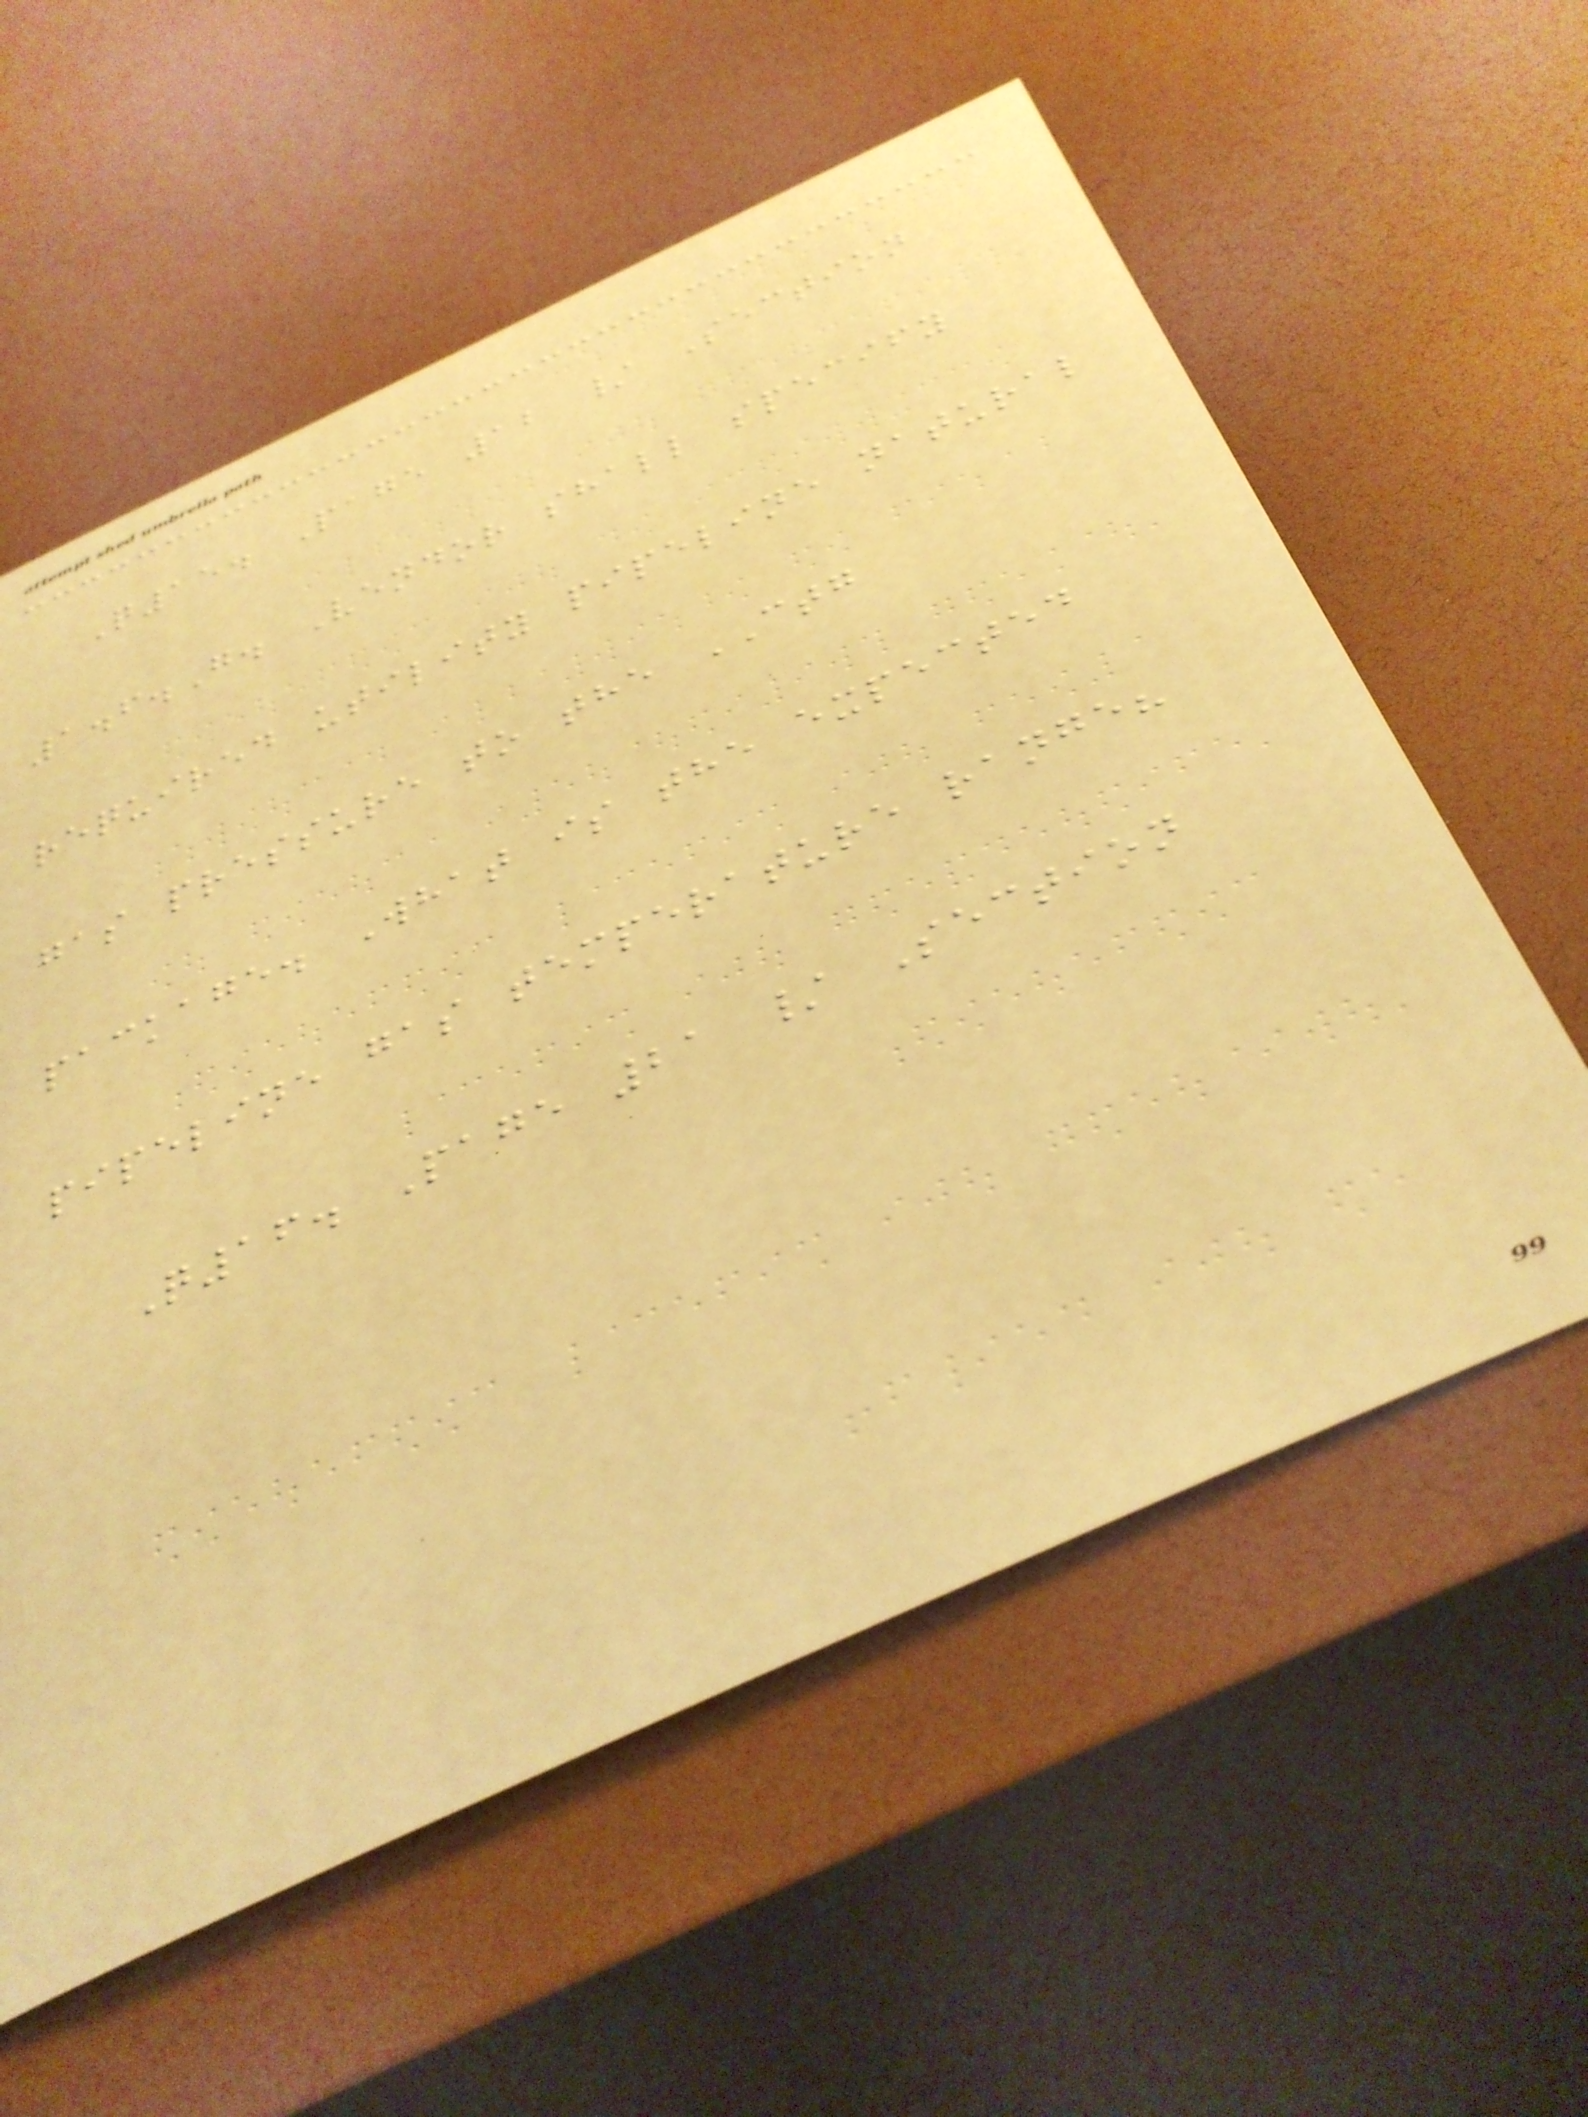Q15. Page 12 / Section
1.6.G. Vendor shall specify
required utility pipeline natural
gas pressure to the CTG
package. What is the expected
pipeline gas temperature range?
Q16. Page 21 / Section
